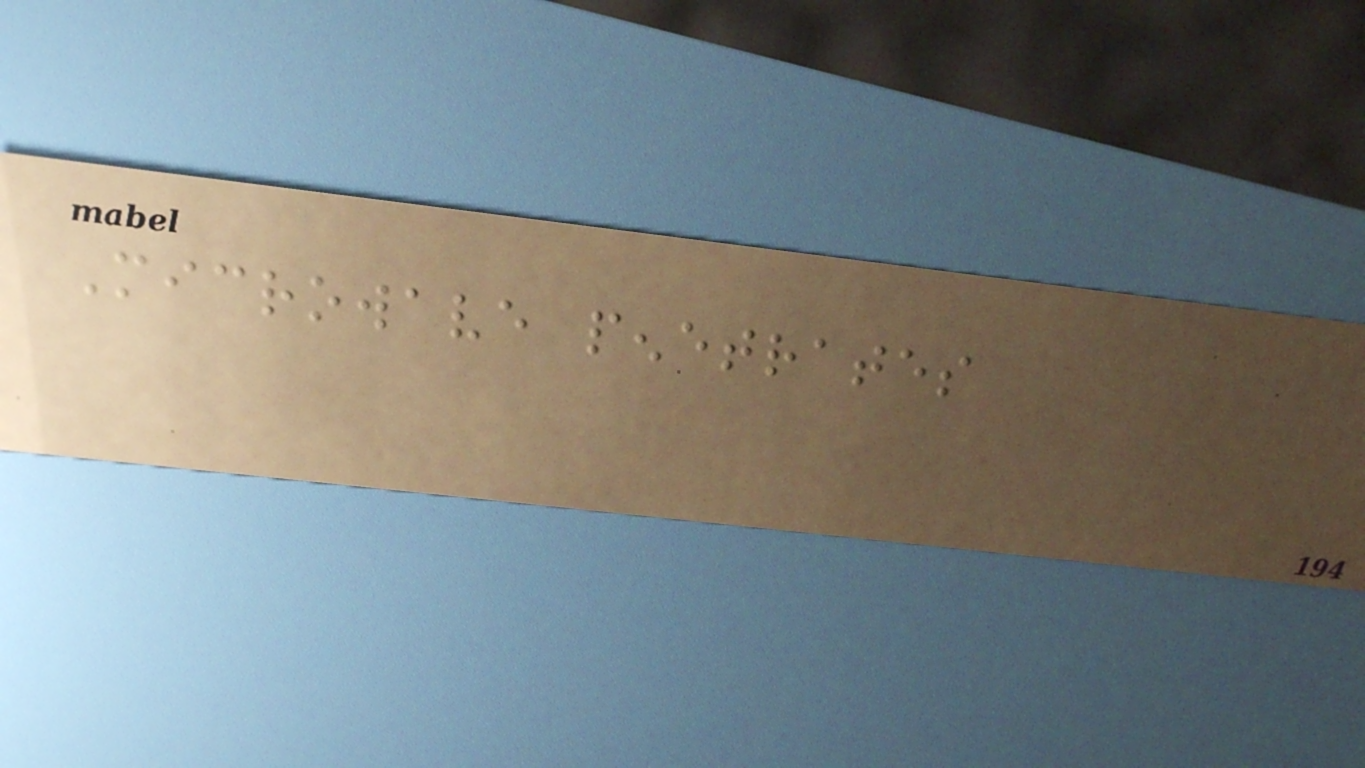Microwave penetrates
